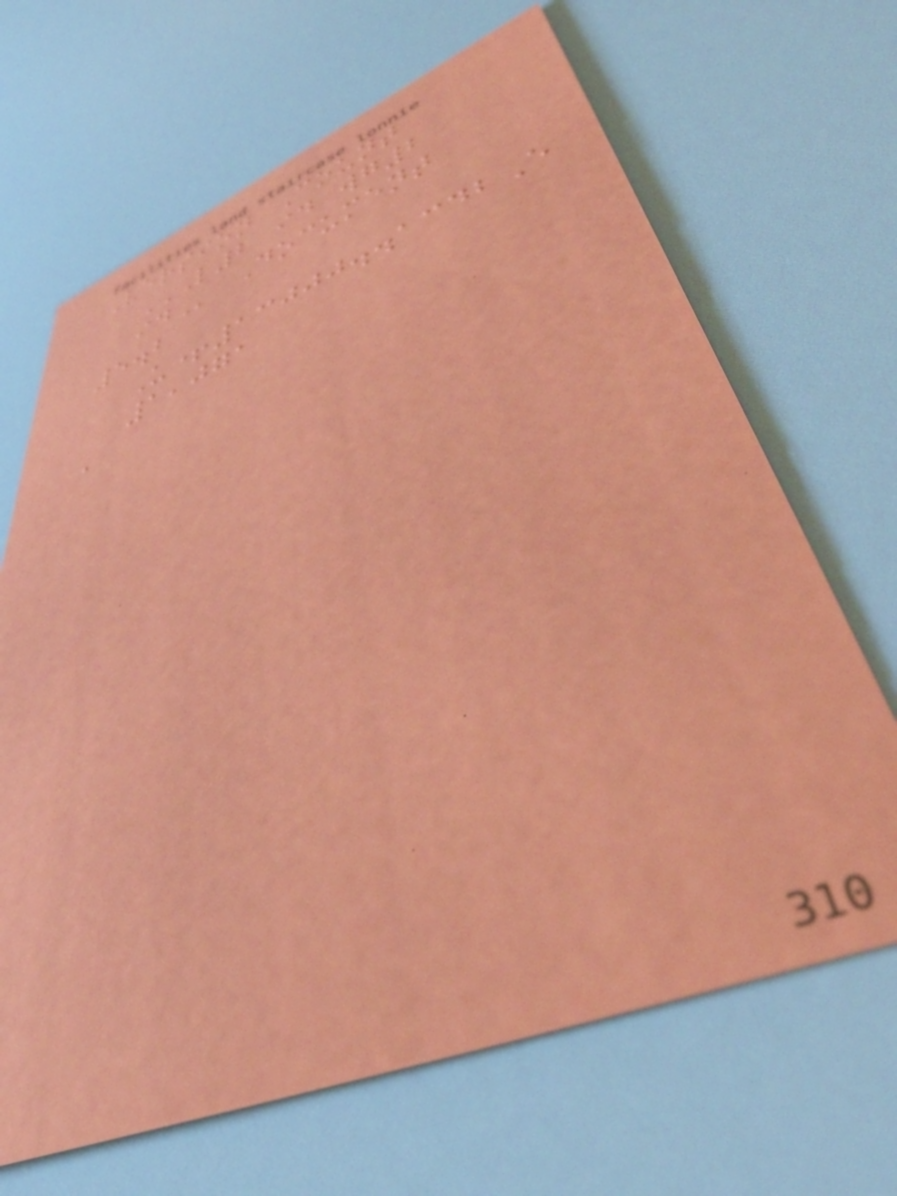Version Count
L2 ID WG2
ID Document
5.2
U+13000..1342E
1,071
,
